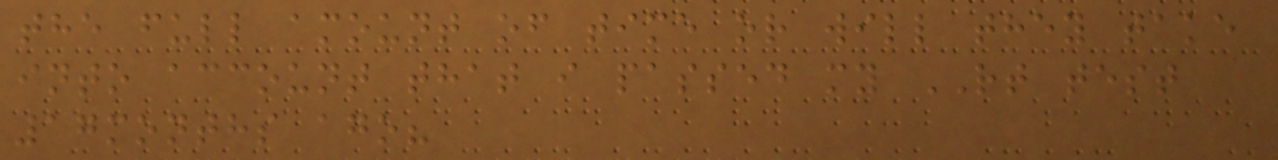the full amount of time or will they take
into account that i passed my RT test
17months ago?
